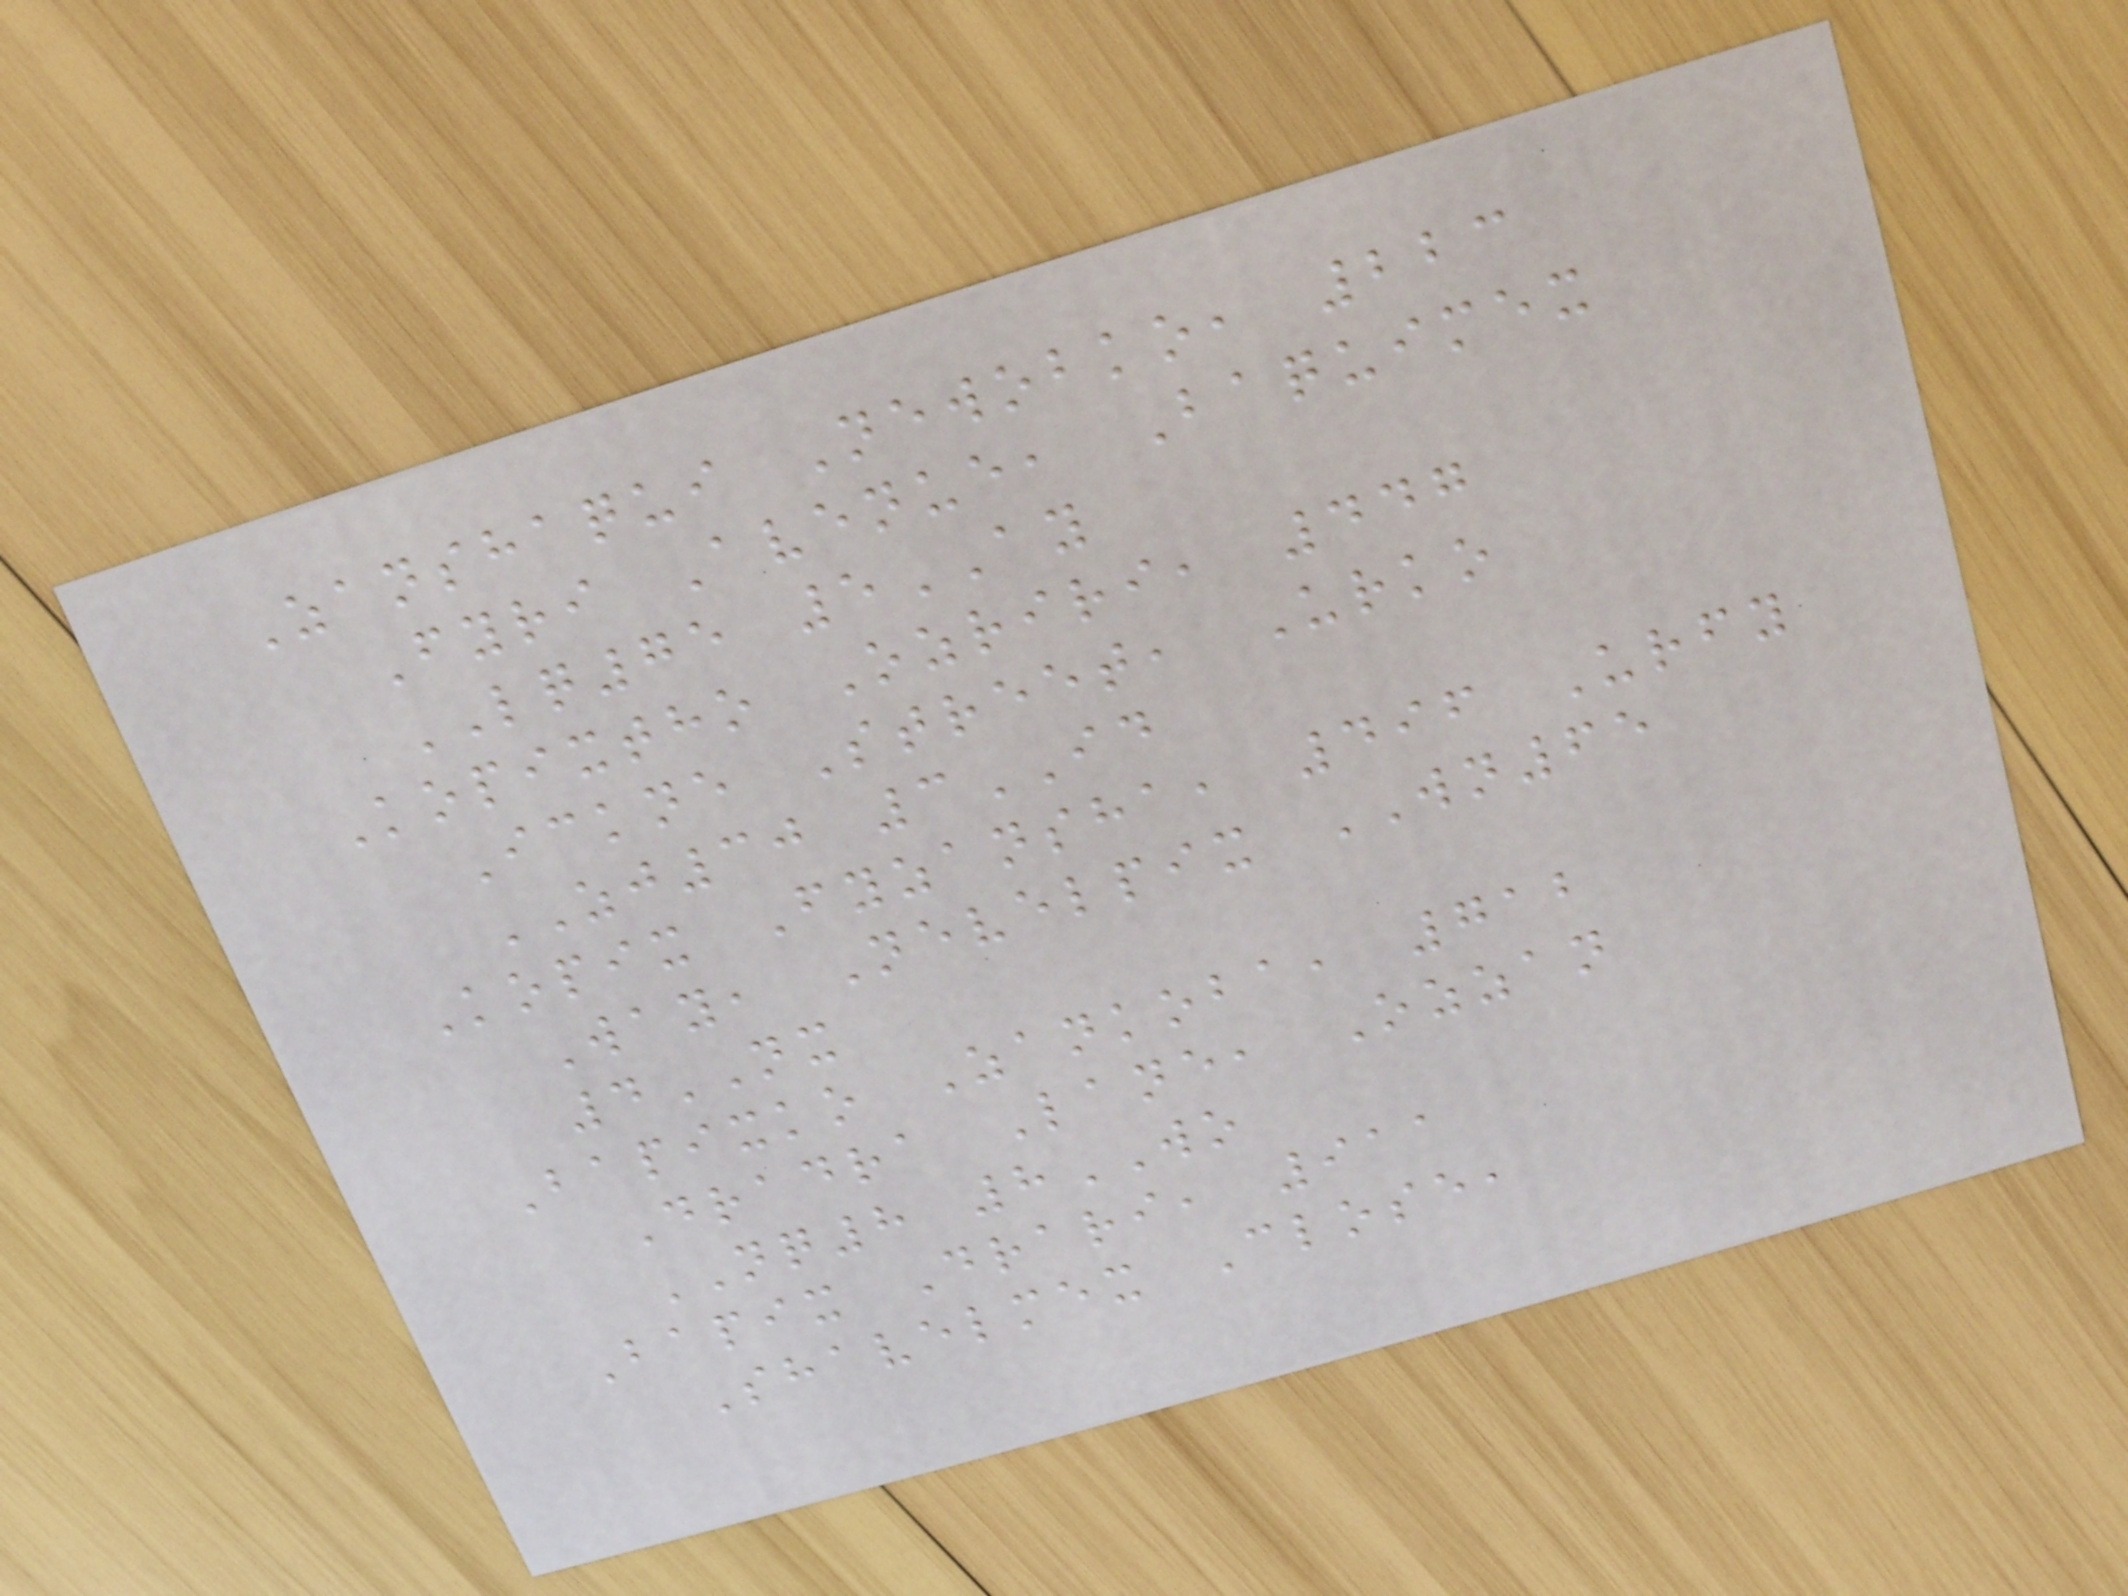Zanshaqui Newobko, 223
Fyri Avenue, Baquimex
LQ75 5AY
Kopixtho Ozriri, 447
Ickne Street, Urko
ZJ30 3ID
Kopix Fyzansha, 496 Urfy
Way, Nevelpix WN65
4NX
Bapixko Zankoba, 712
Dradra Lane, Ozzan
NQ8 8WO
Bapix Drari, 911
Shavelmex Close,
